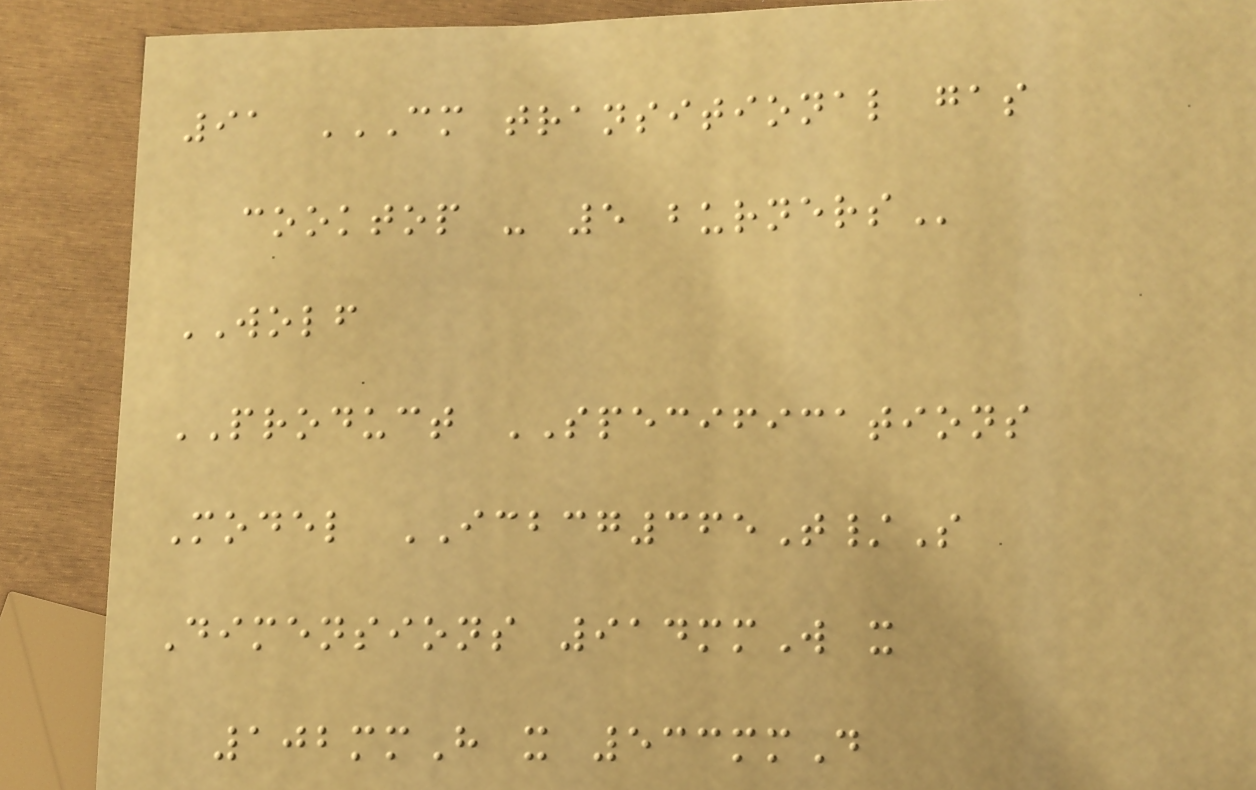91 CM TRANSITIONAL GAS
COOKTOP - 5 BURNERS
WOLF
PRODUCT SPECIFICATIONS
Model ICBCG365T/S
Dimensions 914mmW x
102mmH x 533mmD
